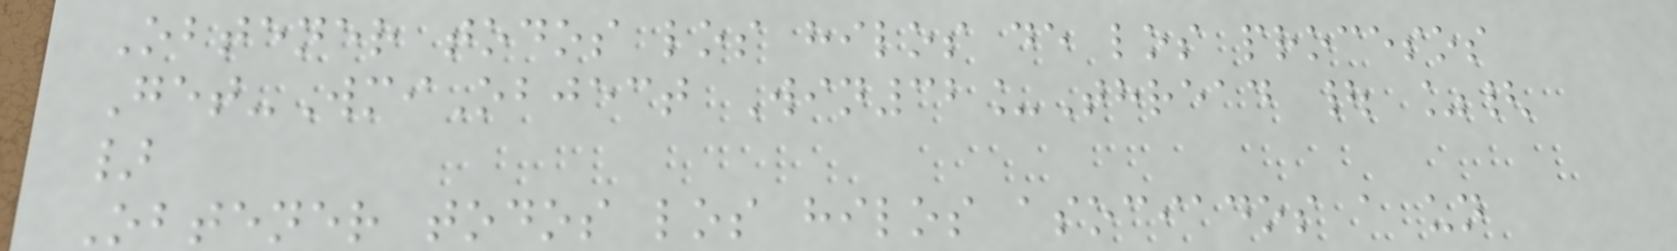Obtener todos los hilos de los procesos
Get-WmiObject Win32_Thread | %{
}
Obtener todos los hilos asociados a un
